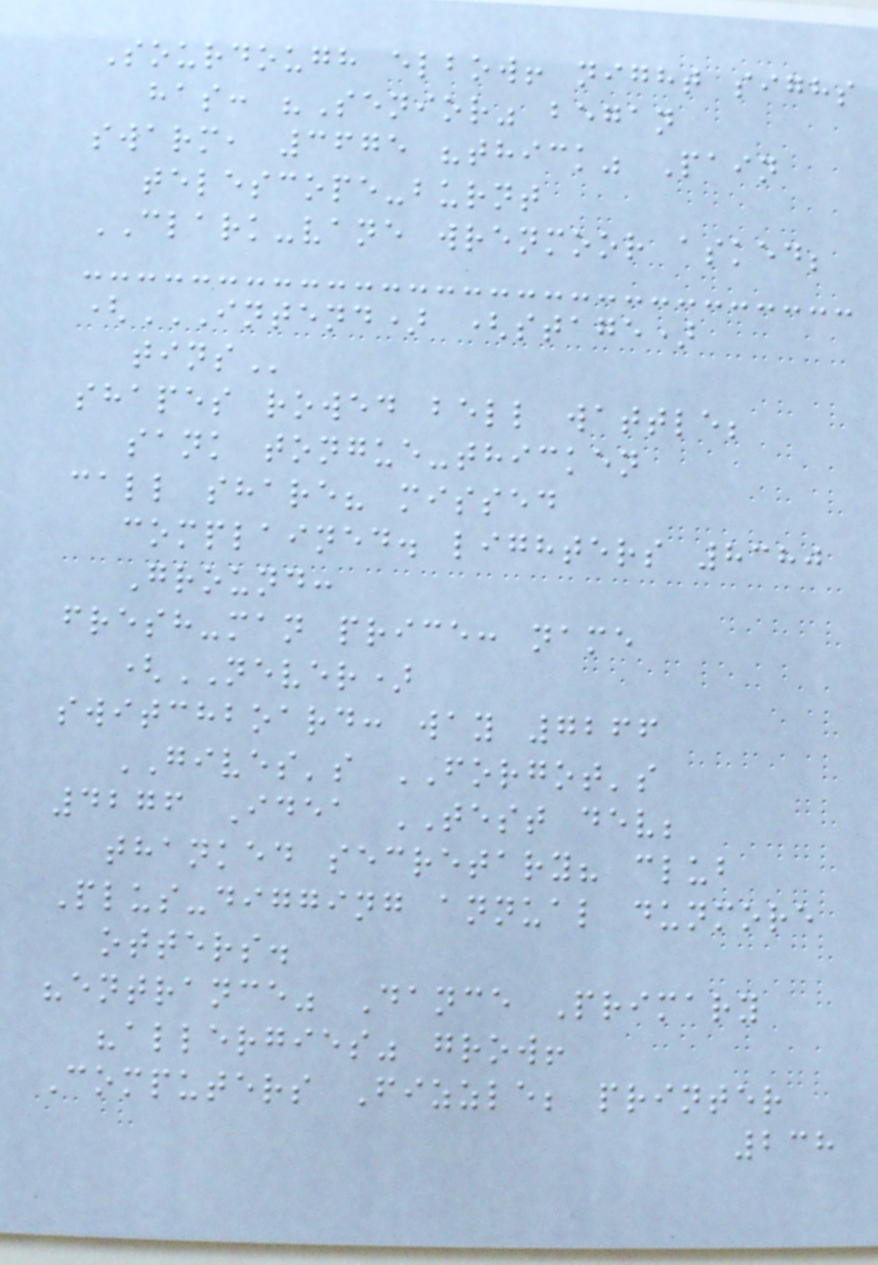Sourdough elbow! night sighs
has: "Senior" began
swarm, 3675 "thick" Pain
telescope-burnt
CLARK-vane wrenmoor asked;
(INTEND) (STAGE)
TINS
shapes rowed bell wattle;
sank tongue-thicken
call share? missed
complained. lighters 8380
Ground:
fresh-man price: name
(NEVER)
switchboard: way 7266
GIVES's FORGOT's
4276 Idea TEST dev;
thanked secretary? club
Plus-digging annual dunmore
otters.
"entrance" Dance Primary
"allergies" grow!
Computers Fizzle; printer
238
